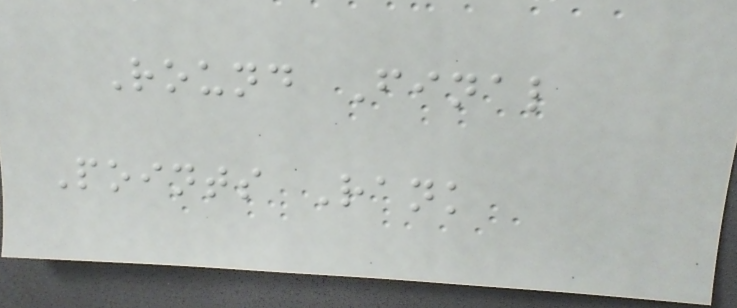Round Final
Points Rank
